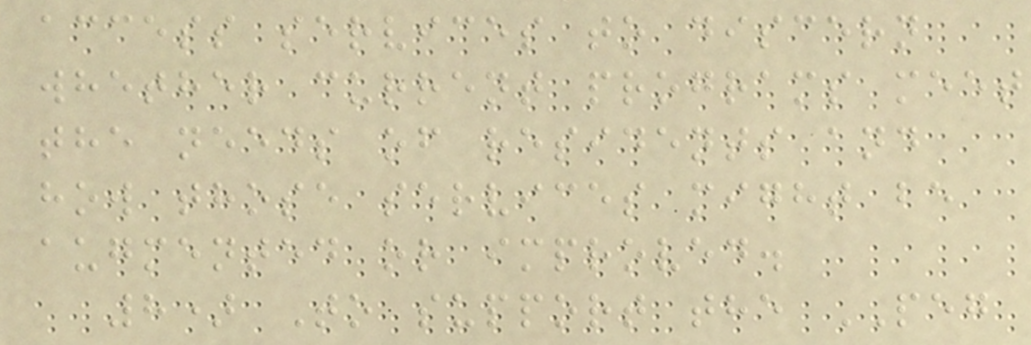access services to discern
whether current programs meet
the needs of residents and
how those services might be
augmented or improved.
8) To support the PEG
